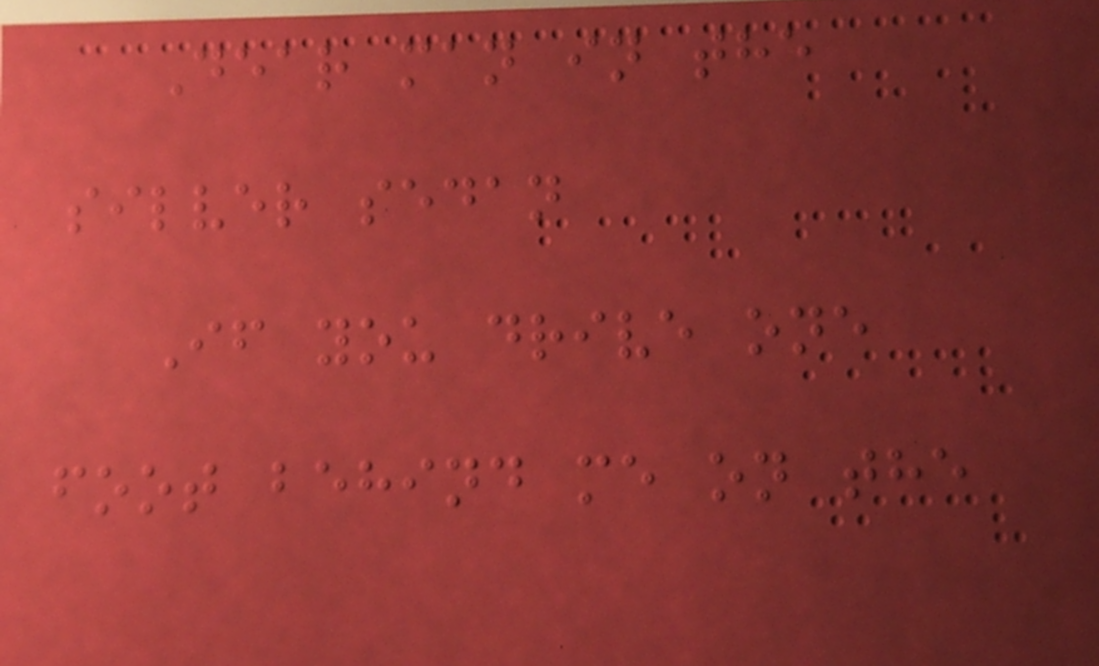Dear man in the
silver sedan
If you drive one
foot behind me on the
